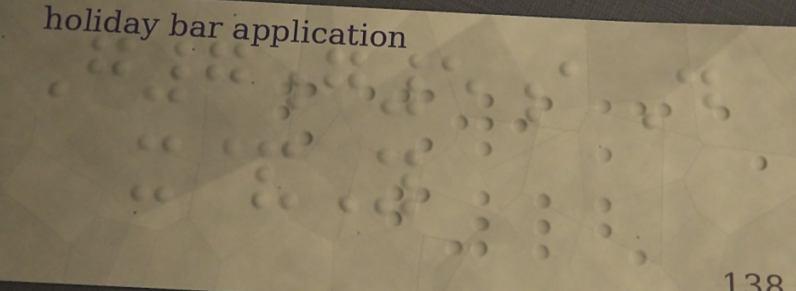G7g5aD
x&Y
